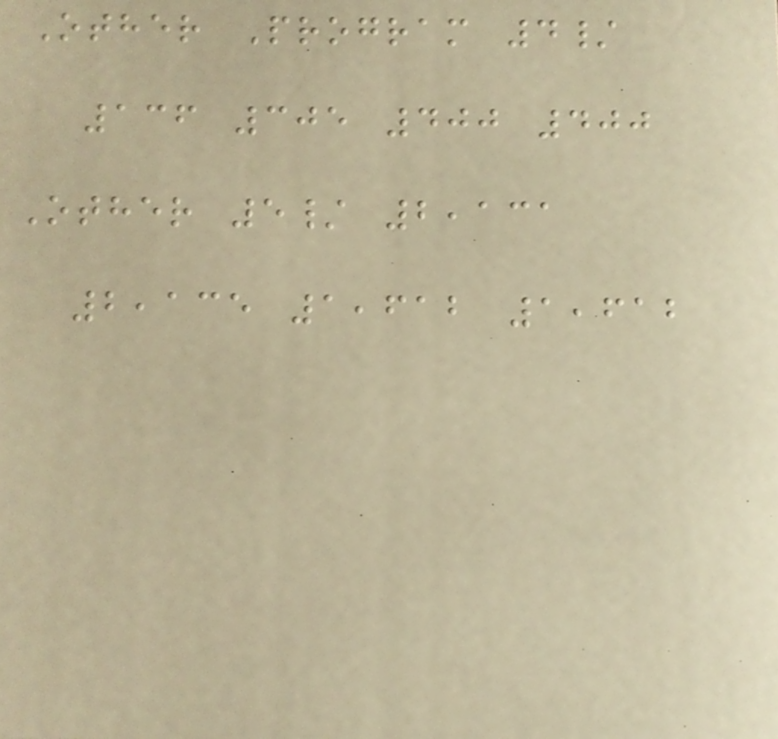Other Program 4/
136 305 400 400
Other 5/ 2,131
2,135 1,612 1,612
